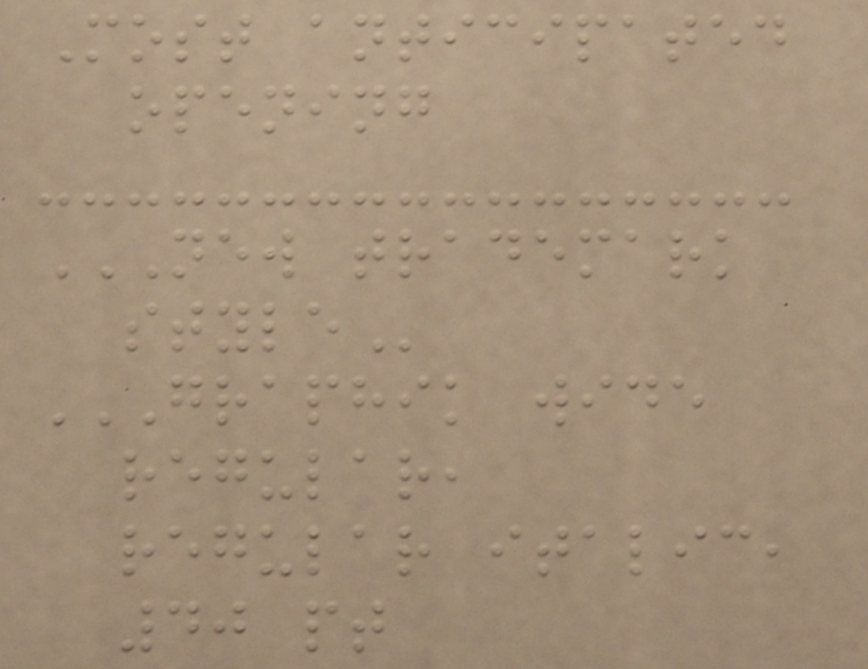Most anticipated
opening
NEW TRADEMARK
STYLE
GRAPHIK WIDE
REGULAR,
REGULAR ITALIC,
40 PT
